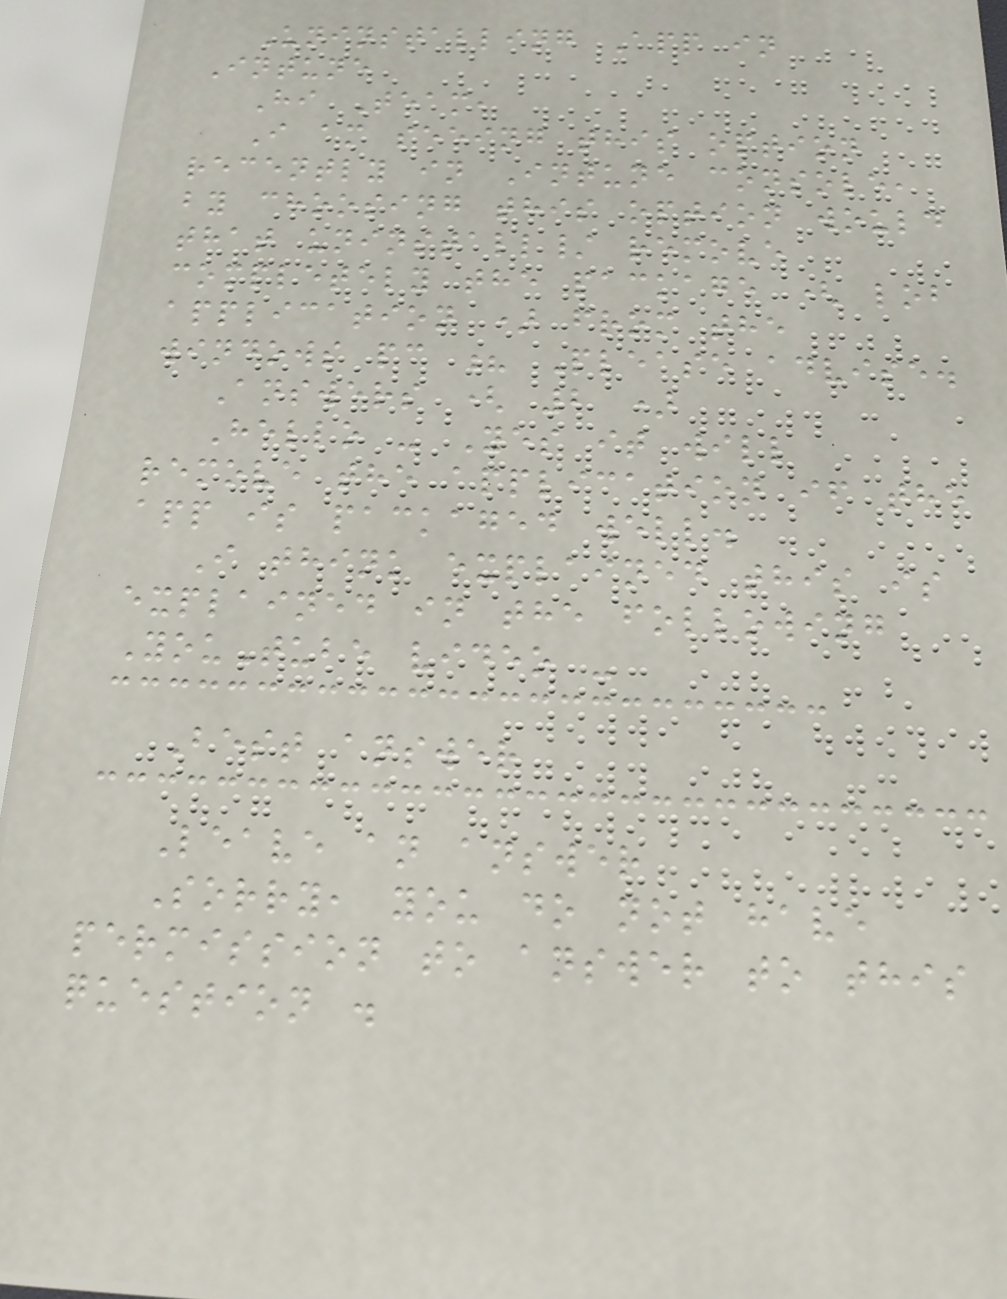Uninstalling App in
Intune
Hi Team,
I am seeing this option
recently in Intune console,
by choosing this option would
that uninstall/ remove
completely the package ( lob
application ) from the
windows pc ? Please advise.
Answers ( 2 )
Hello - Yes it will
remove the application if the
app is packaged well.
I think explained this is
explained in the following
YouTube video -
Best answer
Leave an answer
Sorry, you do not have
permission to answer to this
question .
